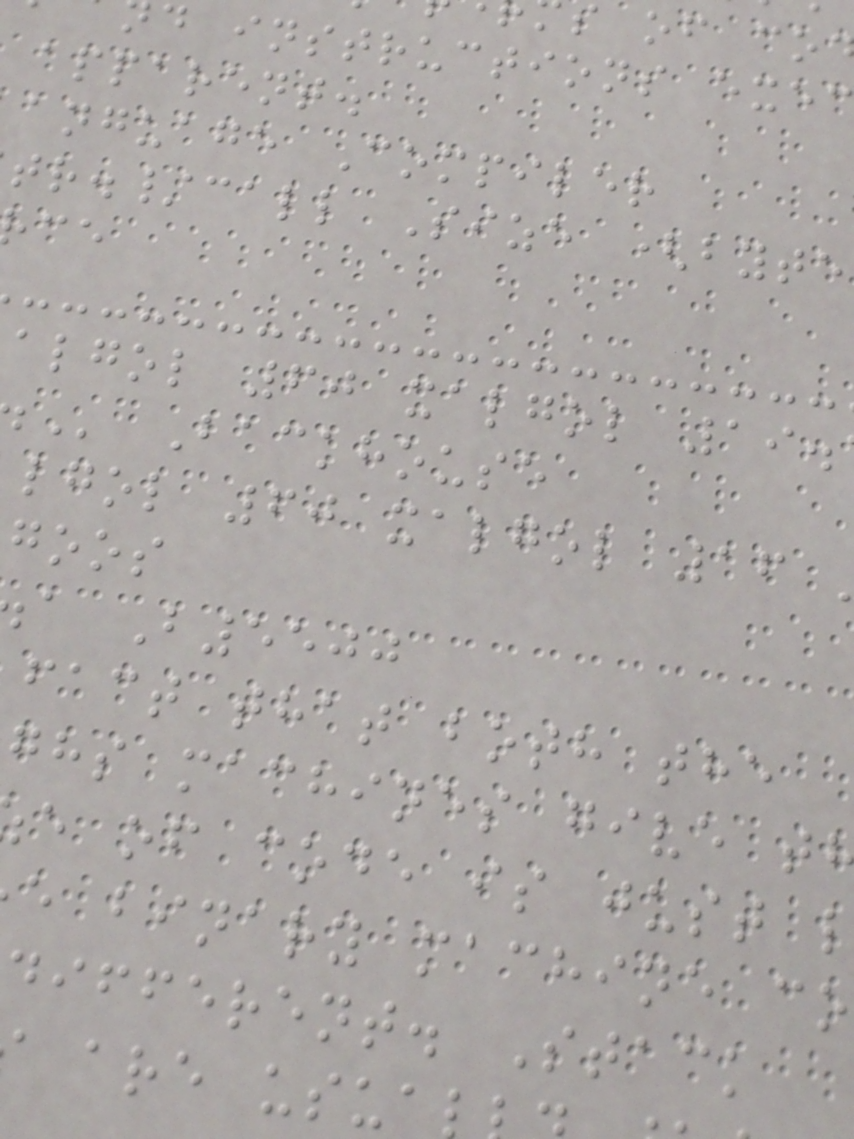s of co
d instructions exec
apparent.
anguage Compiler
tr./call Size (byte
algol 60 xalgol 19.
Backhouse
lgol 60 xalgol 16
goos
a B5500
fact that both the
ghs machines give t
e of code is just l
e binary machine co
different. Stack
are usua
